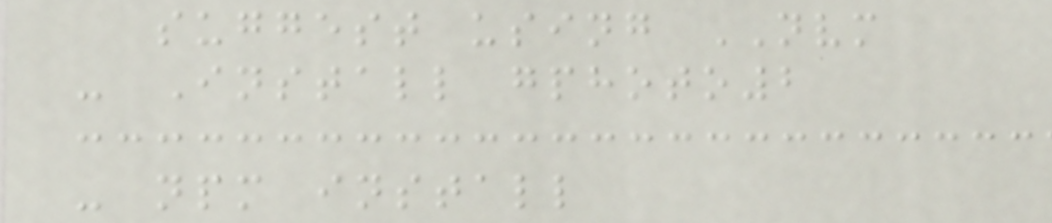suggest using NVM
- Install gphoto2
- npm install
